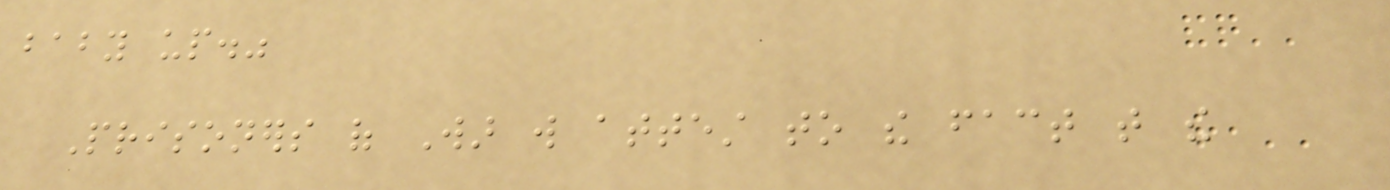baby up."
Prisoners of War will attest to the fact that the
